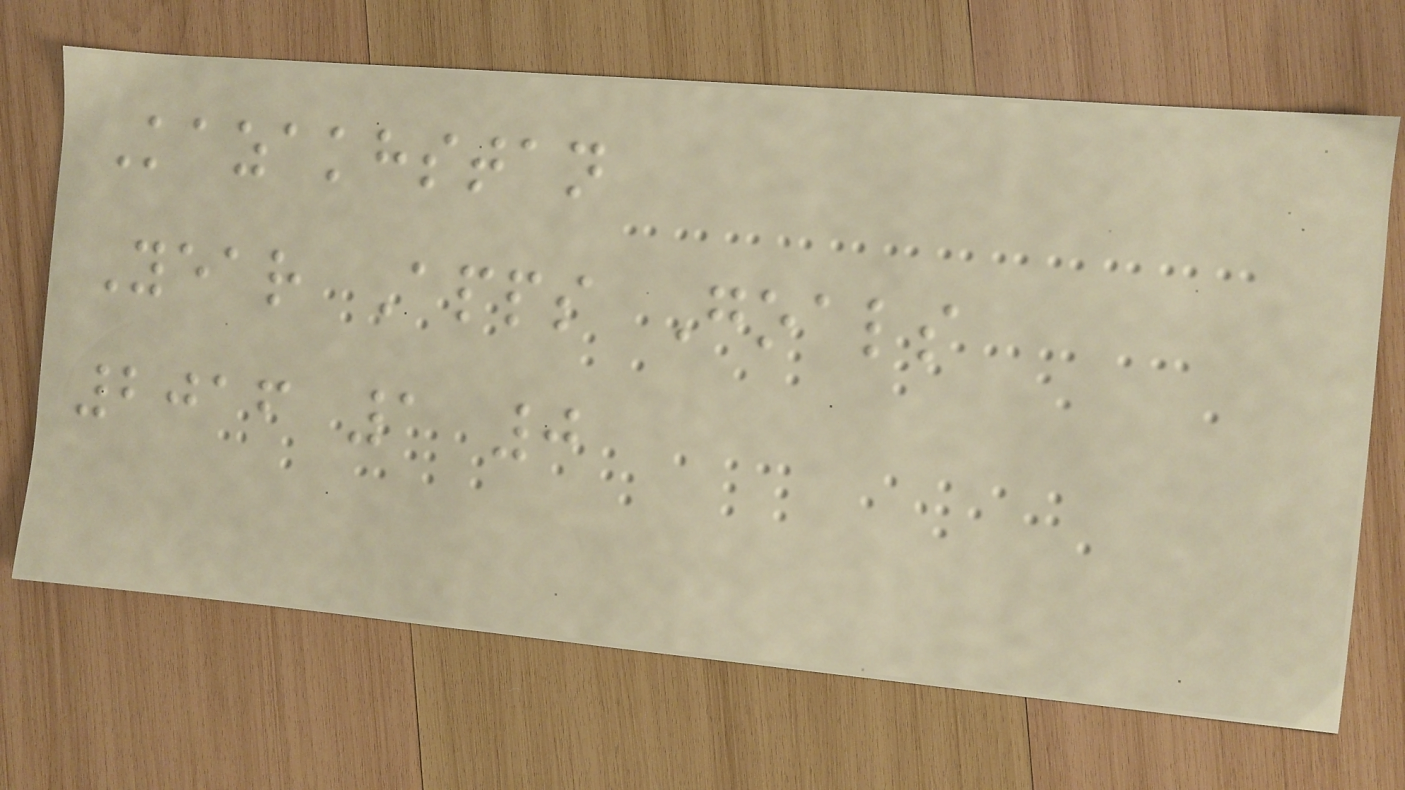Kazakhstan
Year Apps Goals
2016 1 0
